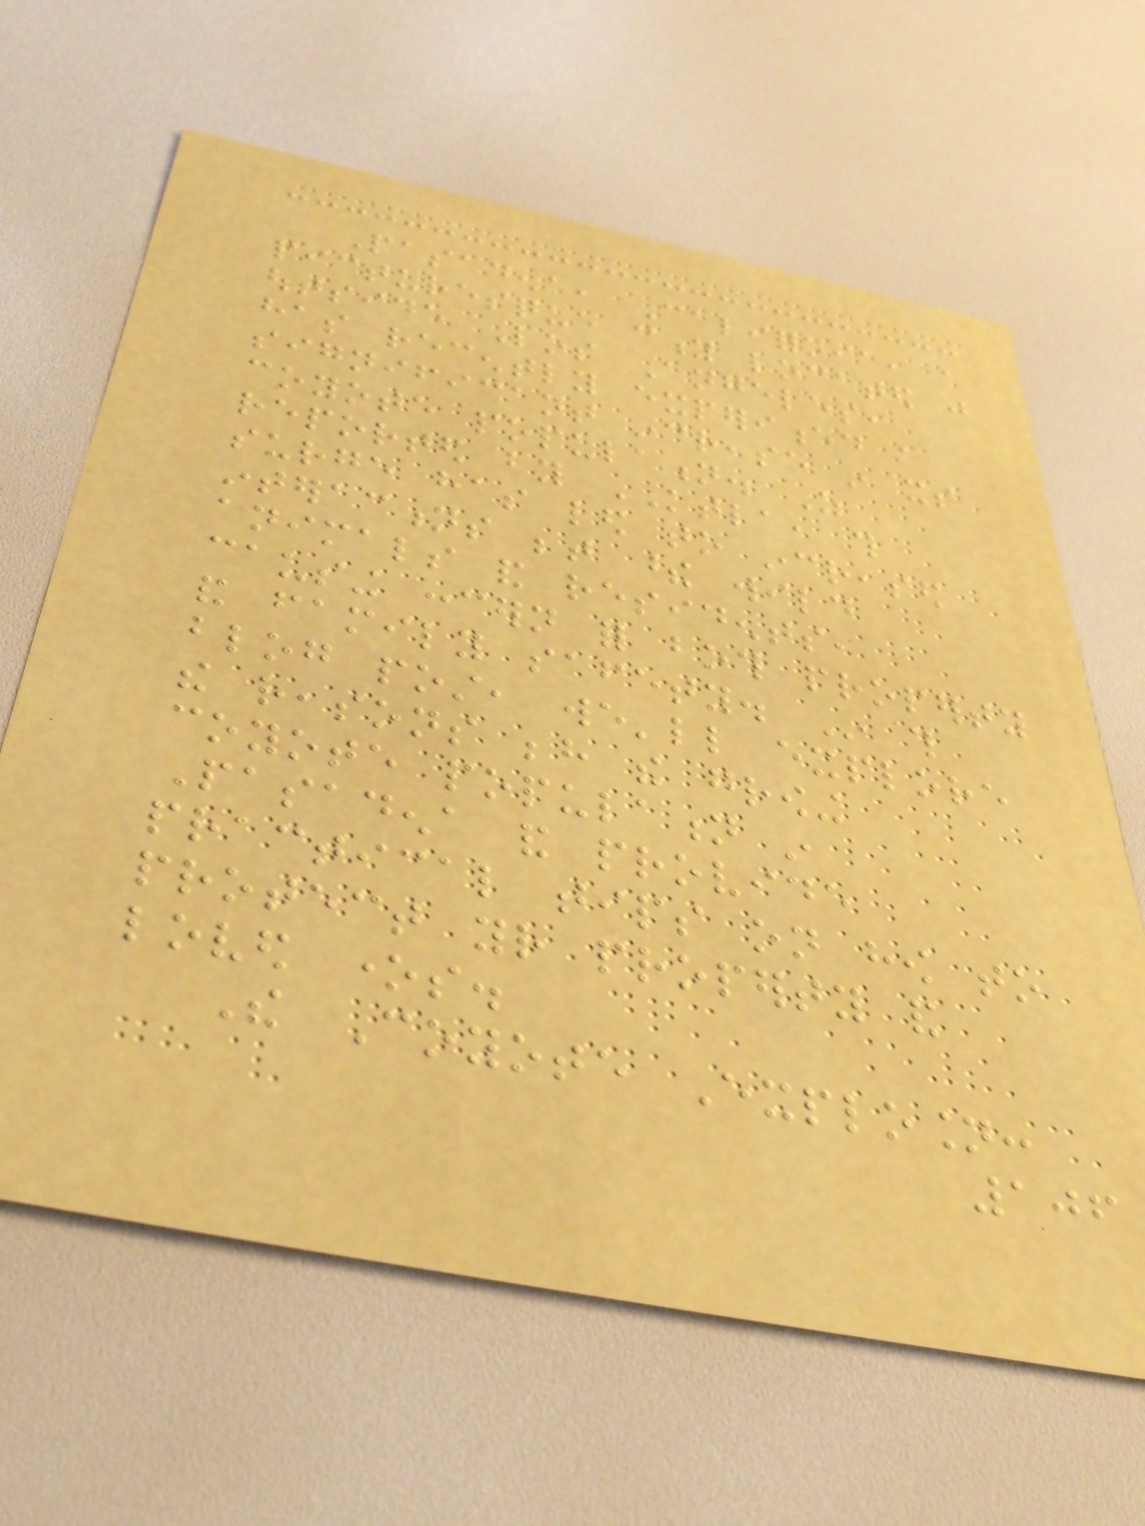Pasadena, California, a
picturesque city located just
outside Los Angeles,
has recently experienced a
significant increase in its
coyote population. As
reported by KTLA, this
surge has led to increased
interactions between these wild
animals and residents,
causing concern for both property
and family safety. In this
blog post, we'll explore
the reasons behind the growing
coyote population in
Pasadena and provide
practical tips on how to
protect your property and
loved ones.
The Coyote Explosion:
106
